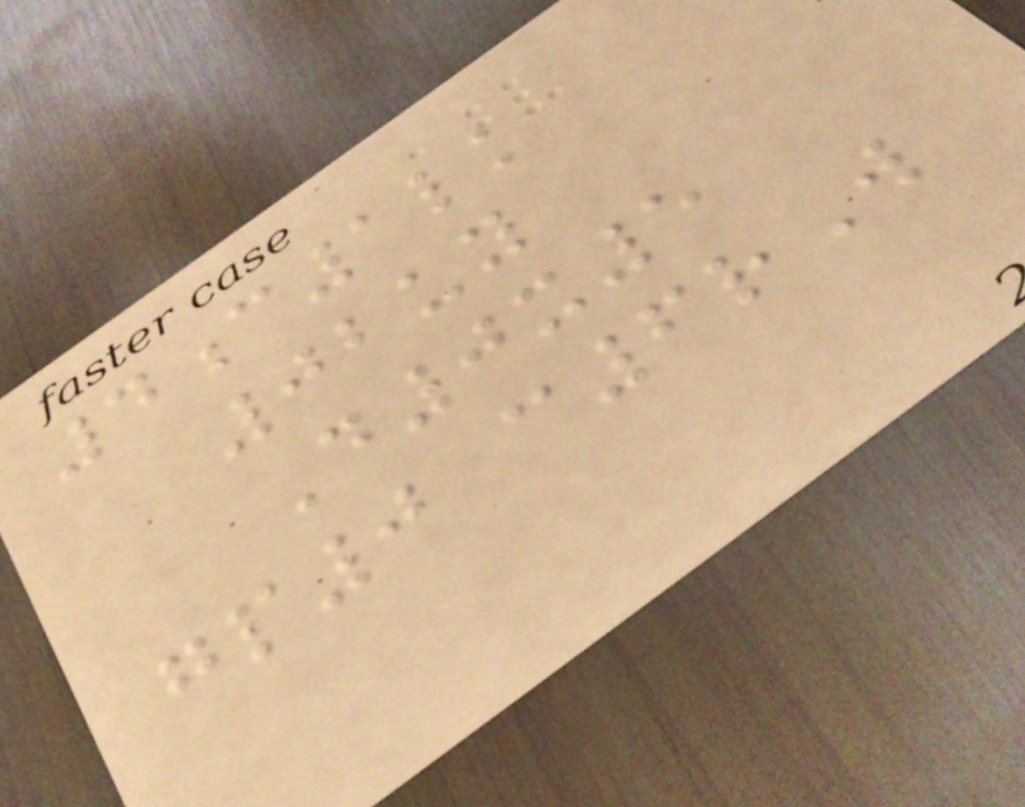4c1lk
02uy
D0x5
gp0 c6rW
